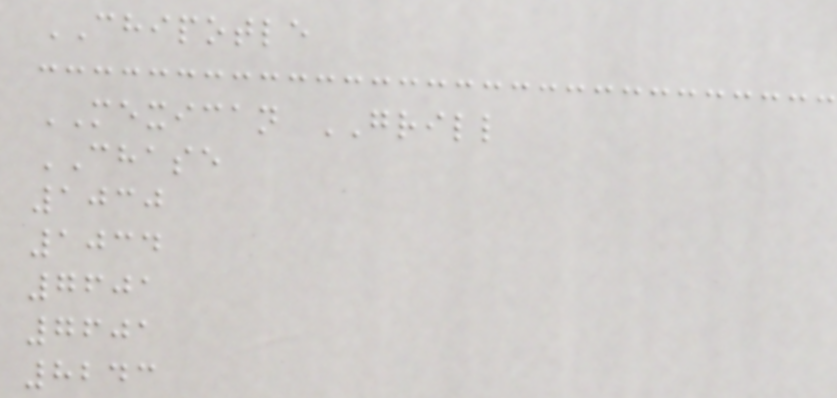CHIPOTLE
MEXICAN GRILL
CHASE
1030
1034
7601
7601
8243
